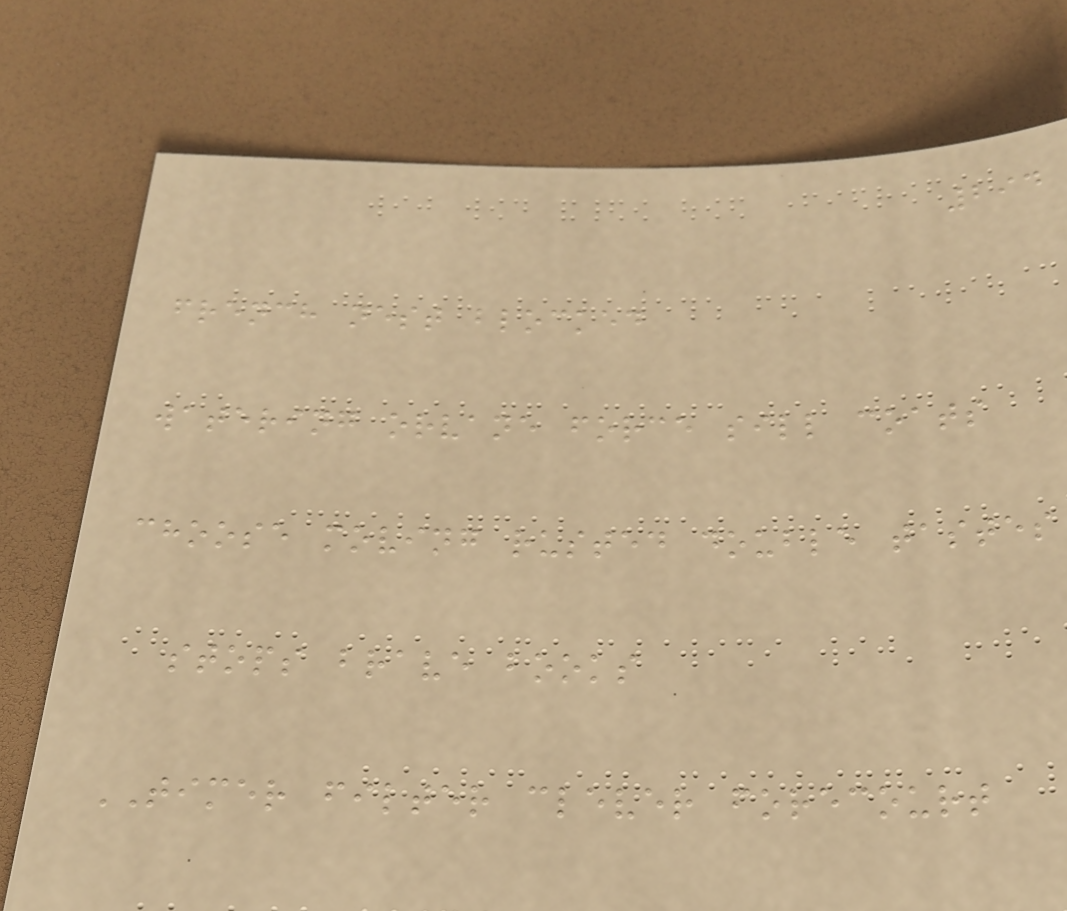294
french nest blocked
watering orvane force sill coats
choose moving rusted double tastes
stops brave books
TIMER filter clever forecourt
